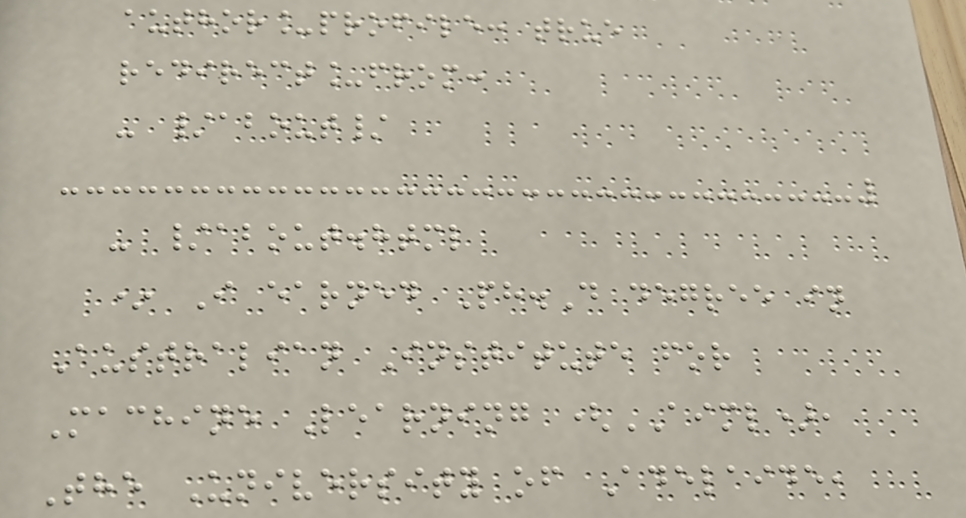author_profile: true
redirect_from:
- /about/
- /about.html
* I earned Ph.D degree in
Australian Institute for
Machine Learning (AIML),
The University of Adelaide,
